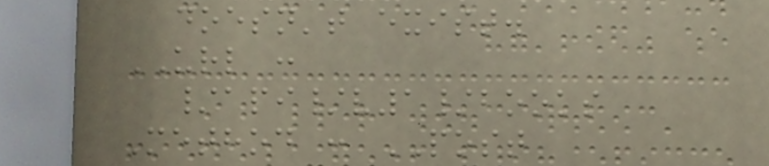doesn't exist.
URL :
/api/v1/books
Method : POST
